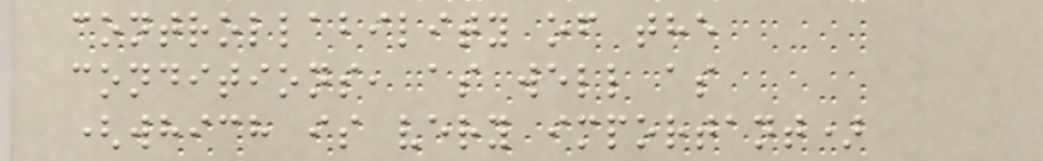controllability of the
conditions, as well as
(which is very important)
